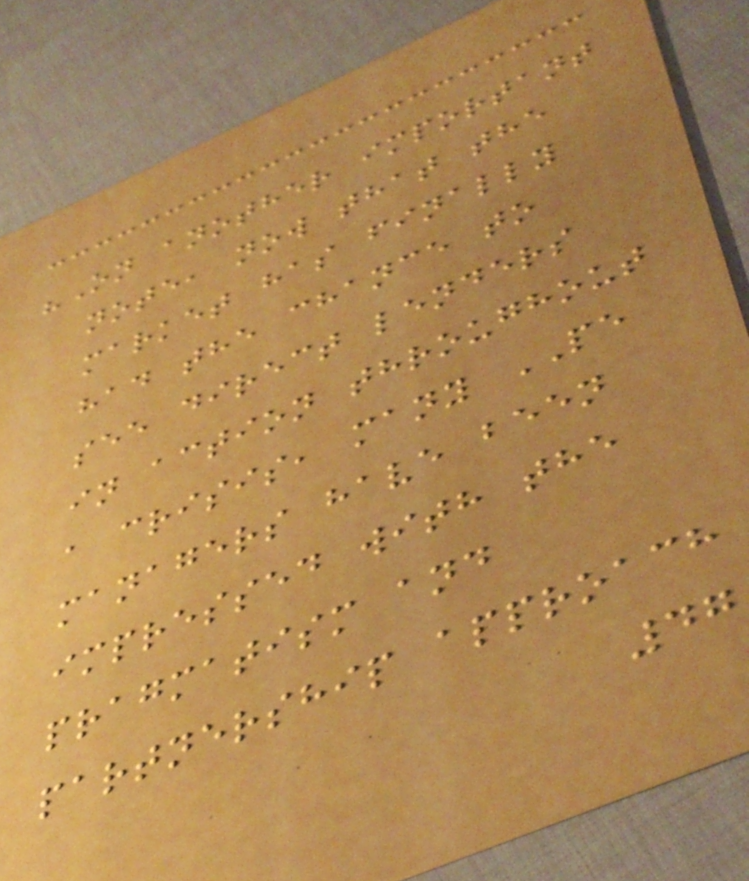"On another important
note, now that the
market has finally
had the chance to
see direct lenders
in action throughout
a crisis, many PE
managers have been
impressed with the
pragmatism and
partnership approach
47
